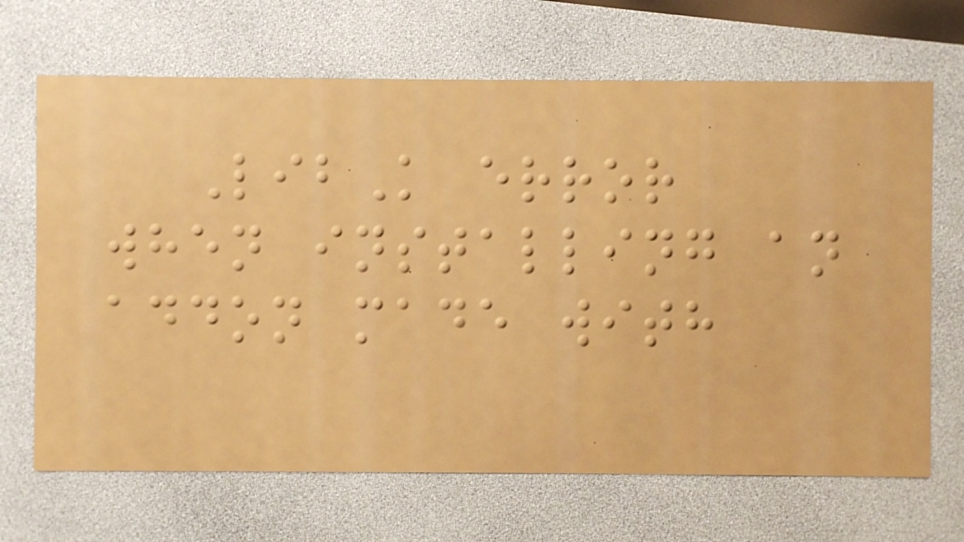LibK error
when installing an
addon made with
